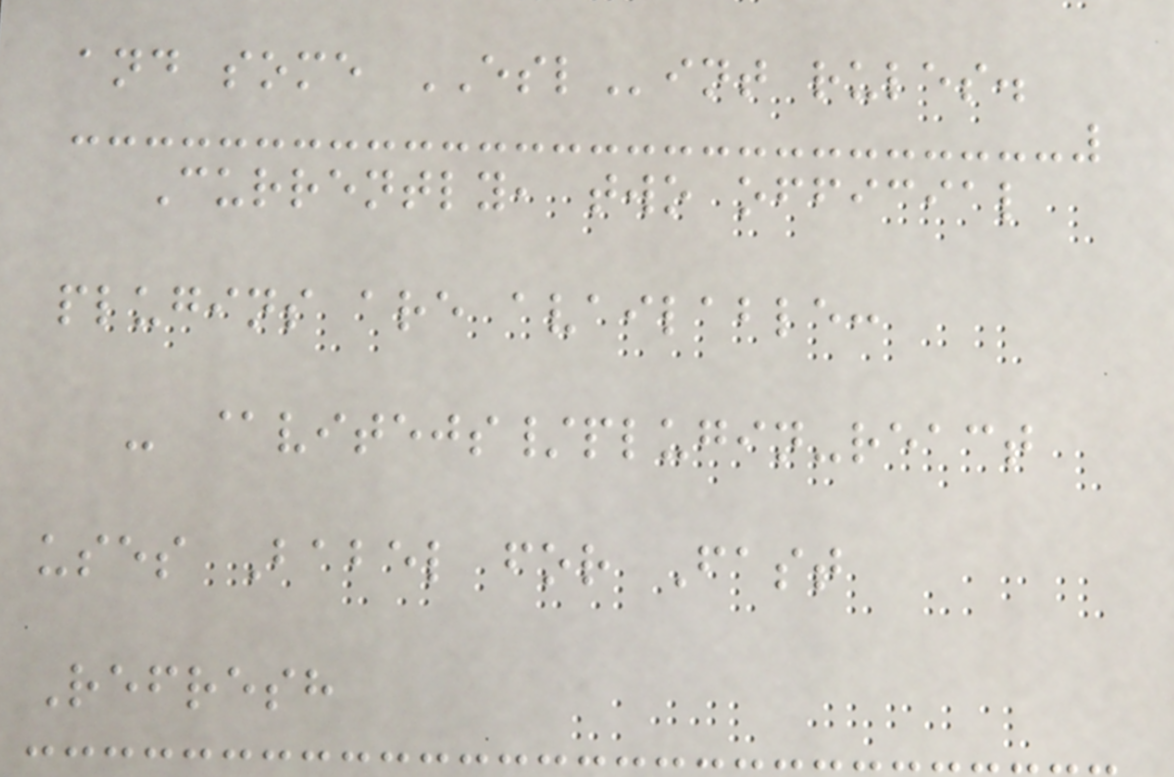and some ESLint rules.
Currently, two official
plugins are available:
- @vitejs/plugin-react
uses Babel for Fast
Refresh
